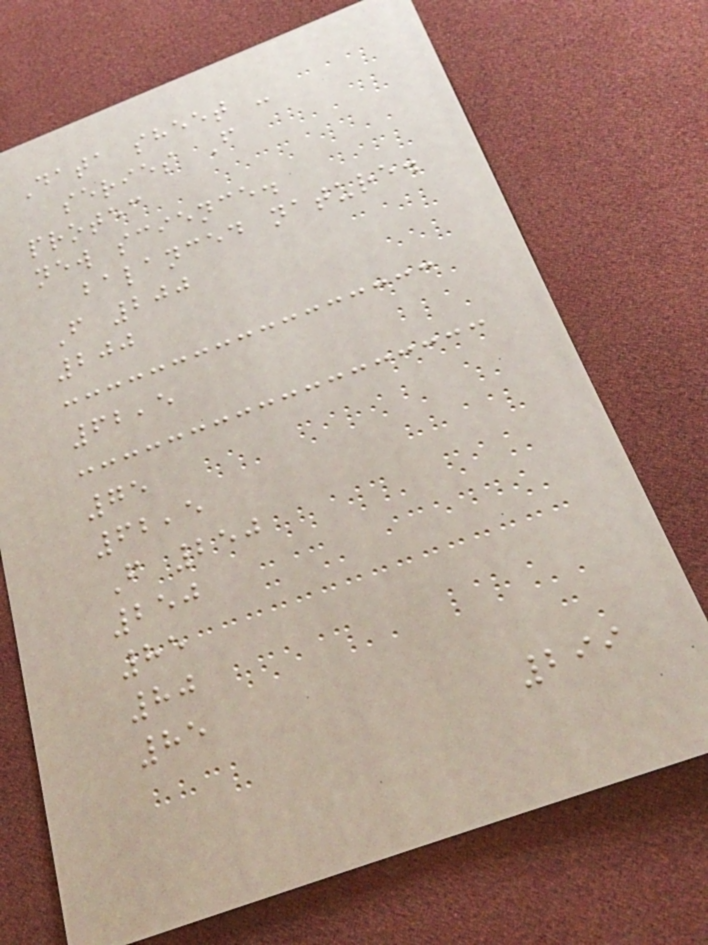Data sheet -
series F
protec
new science.
balanced nature.
F 200
200
62,5
75
62,5
F 250
250
85
80
85
299
